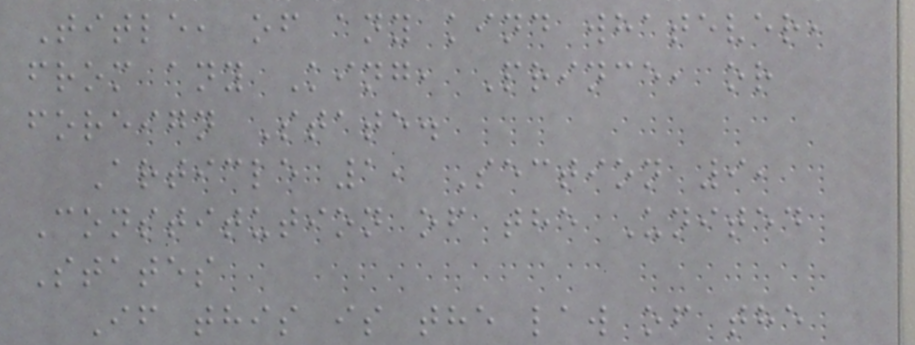Title, of any kind whatever,
from any King, Prince, or
foreign State.
Article 1, Section 9,
Constitution of the United
States
If this is the law of the
